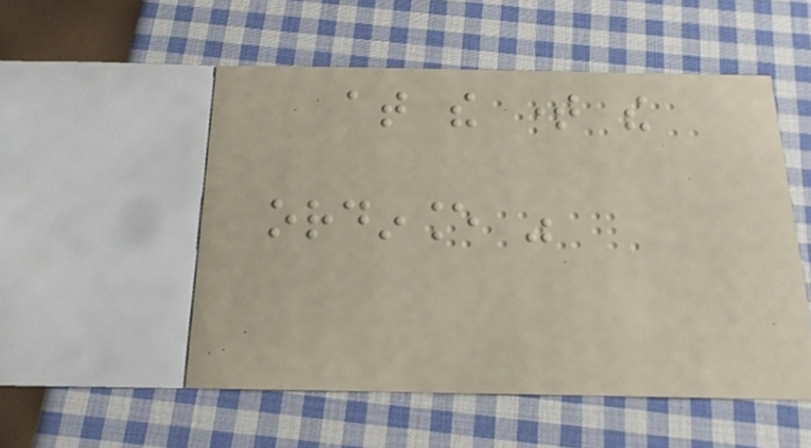at the time the
ordinance was
